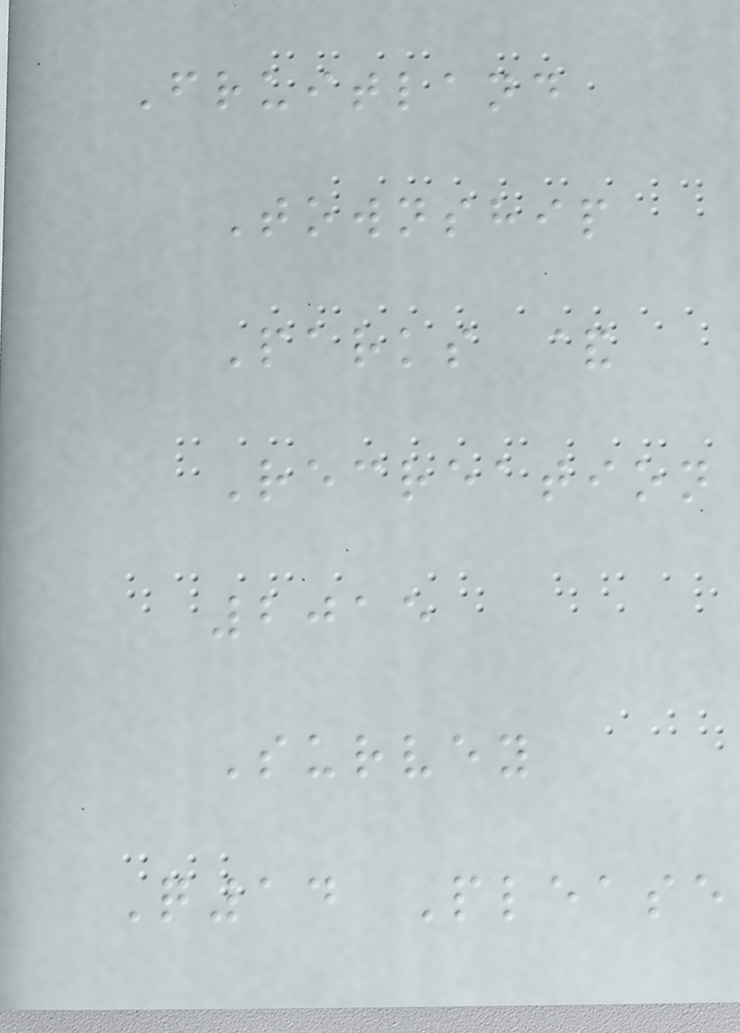Fruitland
Township
Parks &
Recreation
2015
Survey
Q14 Please
